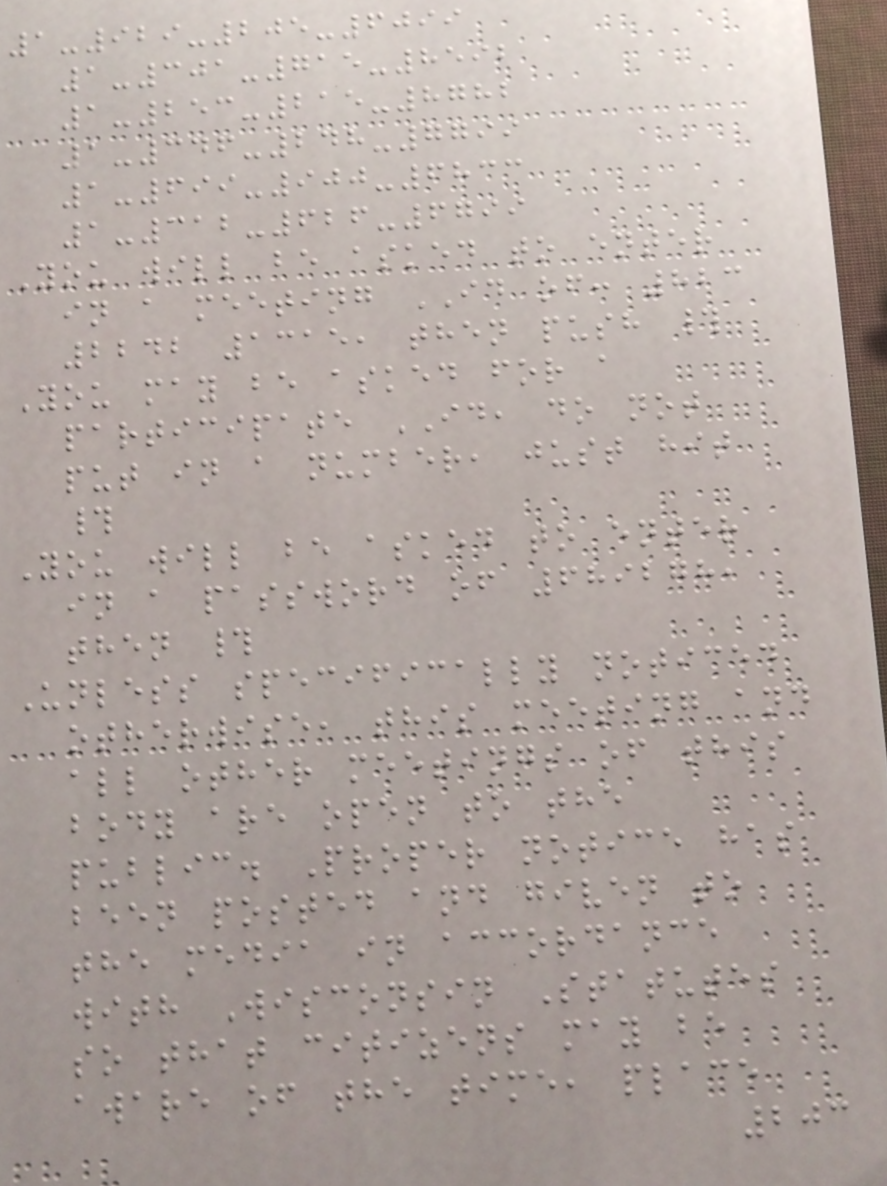1-929-205-6099
1-301-715-8592
1-253-215-8782
1-346-248-7799
1-699-900-6833
1-312-626-6799
You will be asked to enter
in a meeting ID of: 823
2242 1315, then push #
You may be asked for a
participate ID, do not
put in a number, just hit
#
You will be asked to enter
in a password of 689278,
then #
Unless specifically noticed
otherwise, this meeting and
all other meetings of this
body are open to the
public. Proper notice has
been posted and given to
the media in accordance
with Wisconsin Statutes
so that citizens may be
aware of the time, place
203
